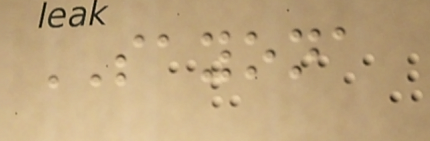SAYONA
